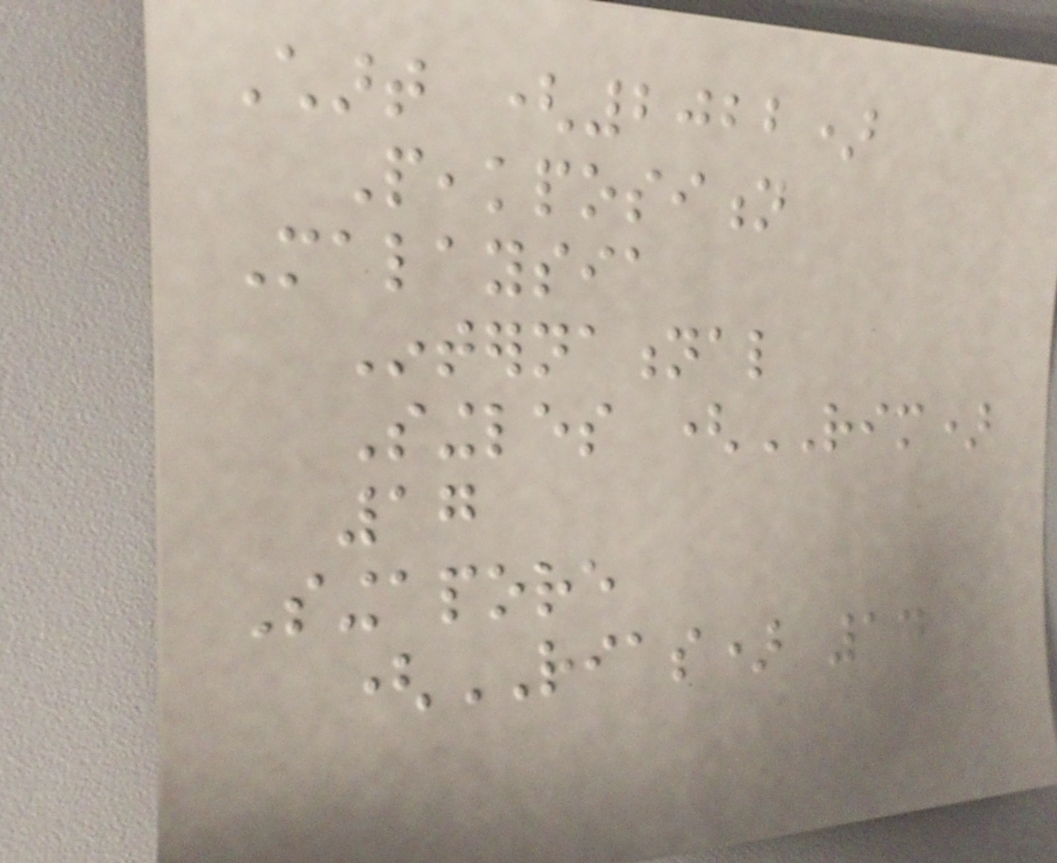Chart (2022)
Peakposition
Malaysia
International
Singles (RIM)
17
Singapore
(RIAS) 14
